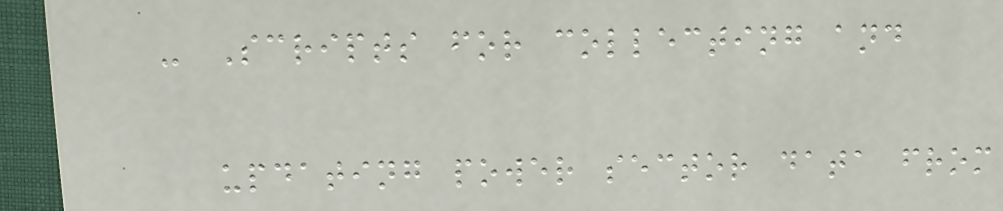- Scripts for collecting and
updating power sector data from
